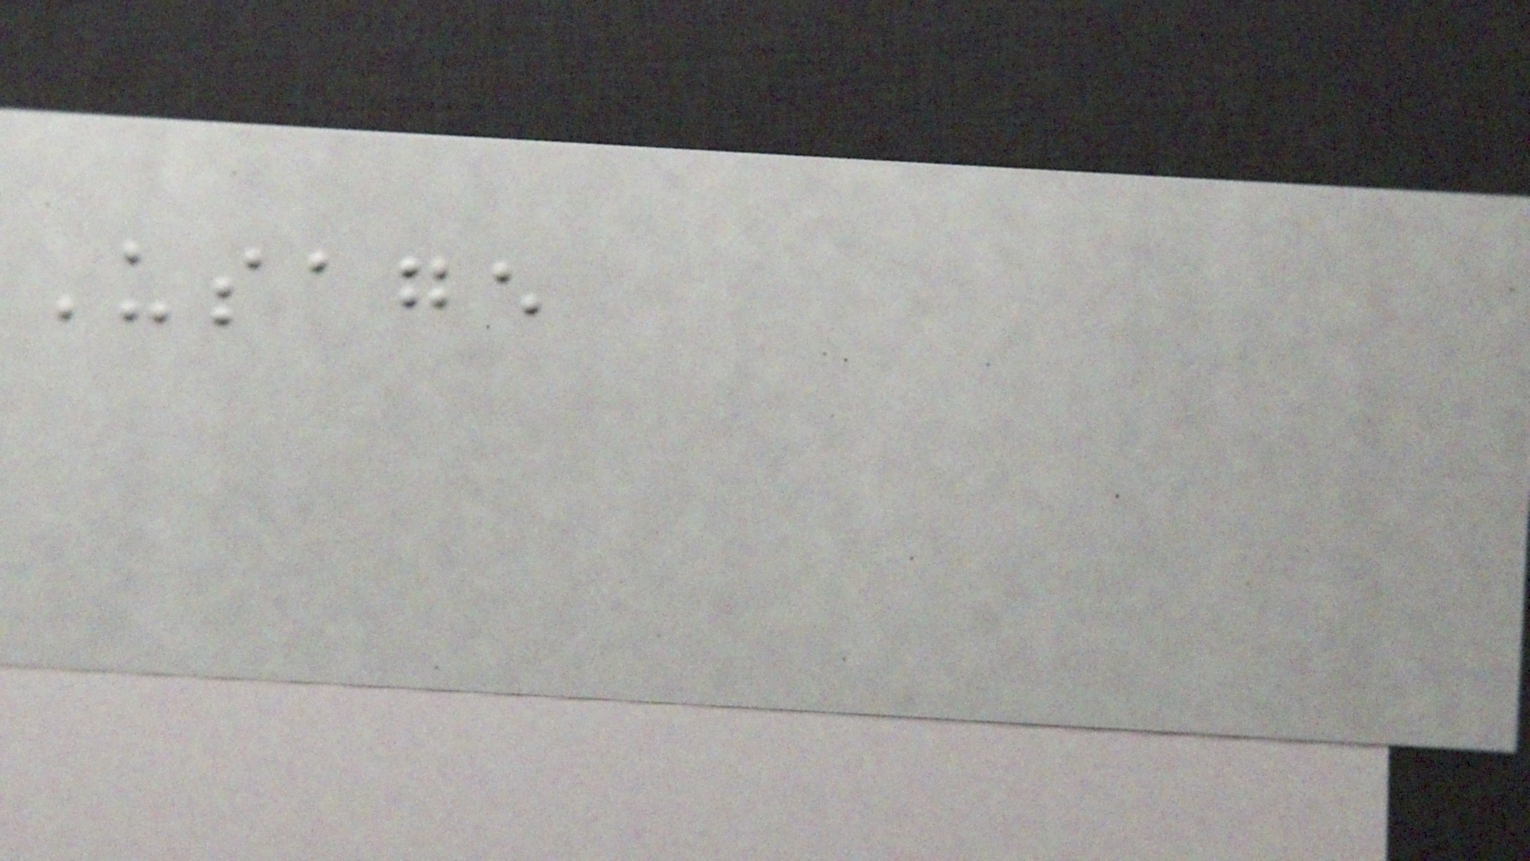Usage
